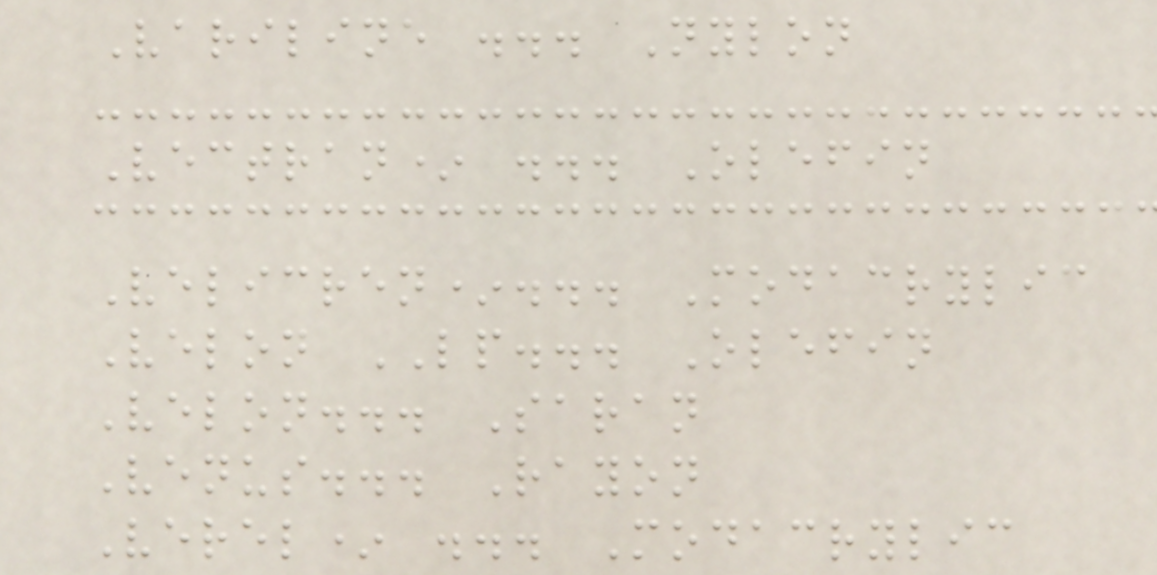Variline ... Nylon
Vectran* ... Olefin
Velicren*... Modacrylic
Velon LP... Olefin
Velon... Saran
Venus... Rayon
Verel* ... Modacrylic
